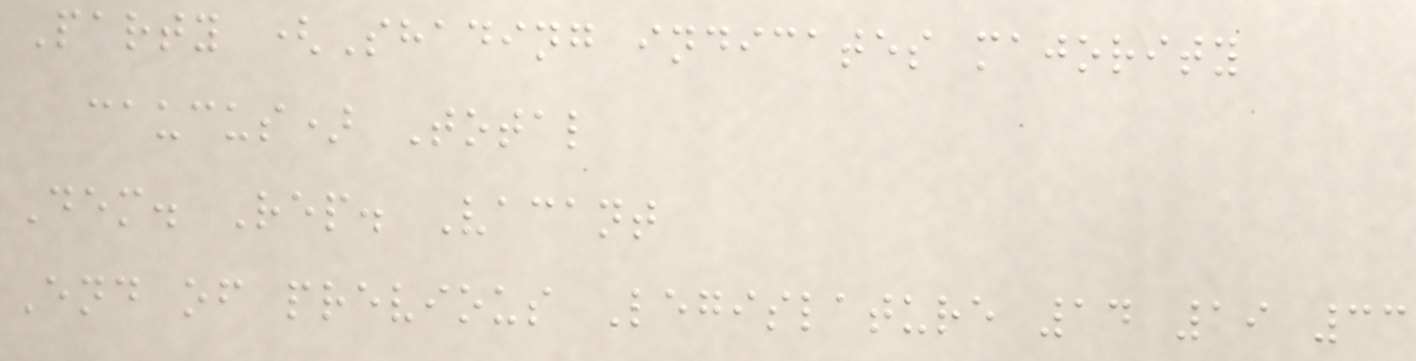Party (Shading indicates majority
caucus) Total
Dem. Rep. Vacant
End of previous Legislature 14 19 33
